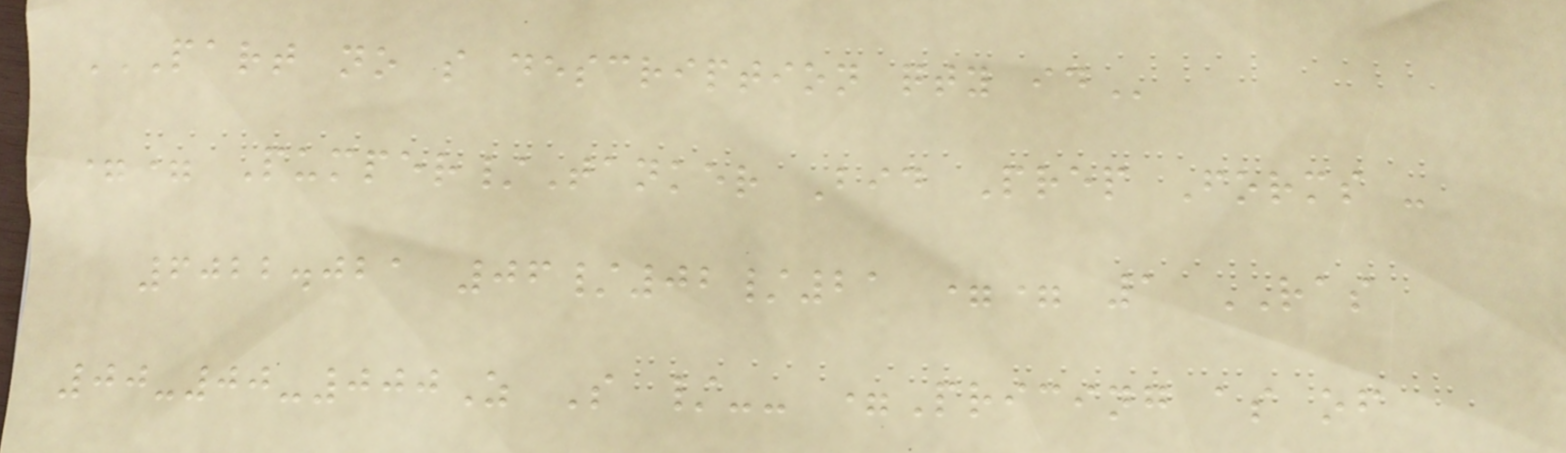PART NO S DESCRIPTION QTY ID
== Pumper/Tanker Bid Prep Forms -
6022.021 06/02/21 == 1 RAS
00-00-000Z S /-- =Pricing as of
